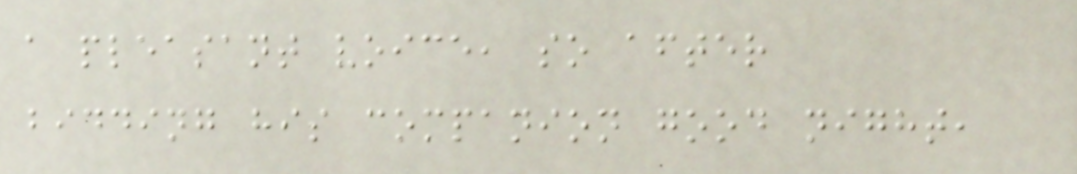a pleasant voice, so after
bidding his companion good night,
